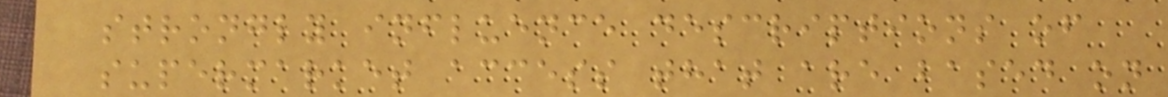strongly influence descriptions of
supermarket access that are based on
